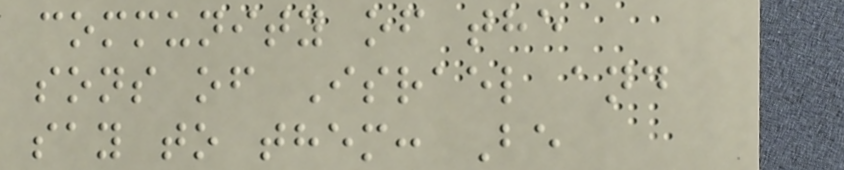community of the
sons of Israel and
say to them: Be
